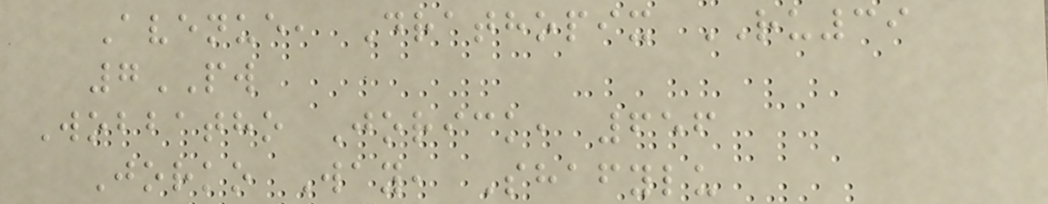Avenue, Drathopix RU39
7PW
Wobbatho Jorick, 656
Jorko Way, Shafylu
